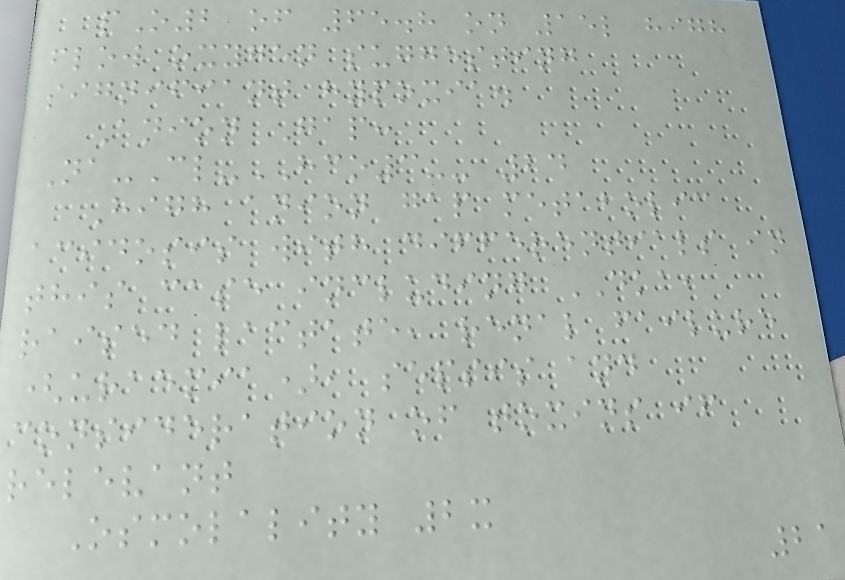pO2 of 65.8 on 15l high
flow oxygen suggesting
signifiant hypoxia.
Anion Gap:
Na-Cl-HCO3-- 24
High anion gap metabolic
acidosis with differentials in
this case including DKA,
raised lactate, renal failure
(uraemia), sepsis and
consideration of toxins if
relevant
Osmolality 2x
21
